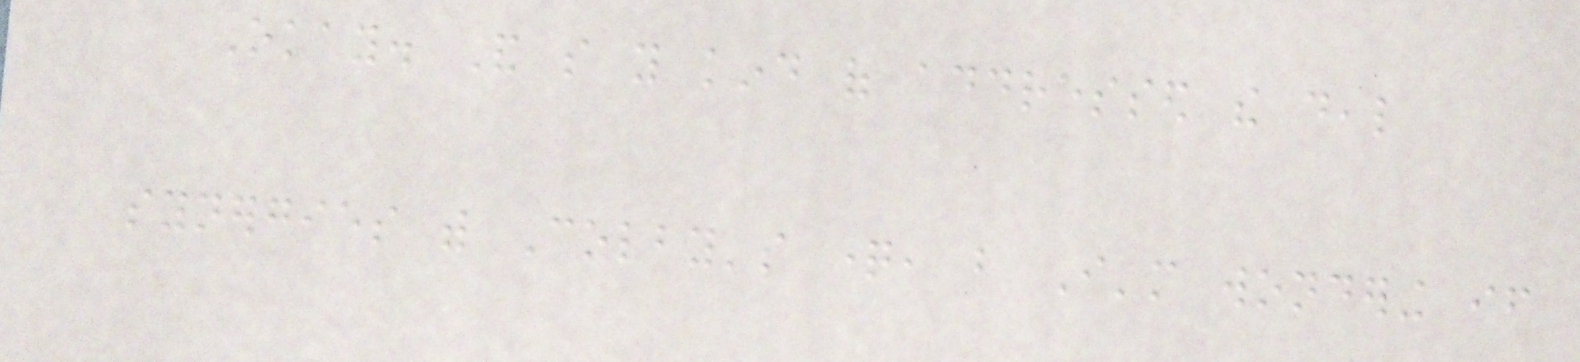Okay. And so you kind of addressed the deal
synergies with Colby's question, but I'm wondering if
